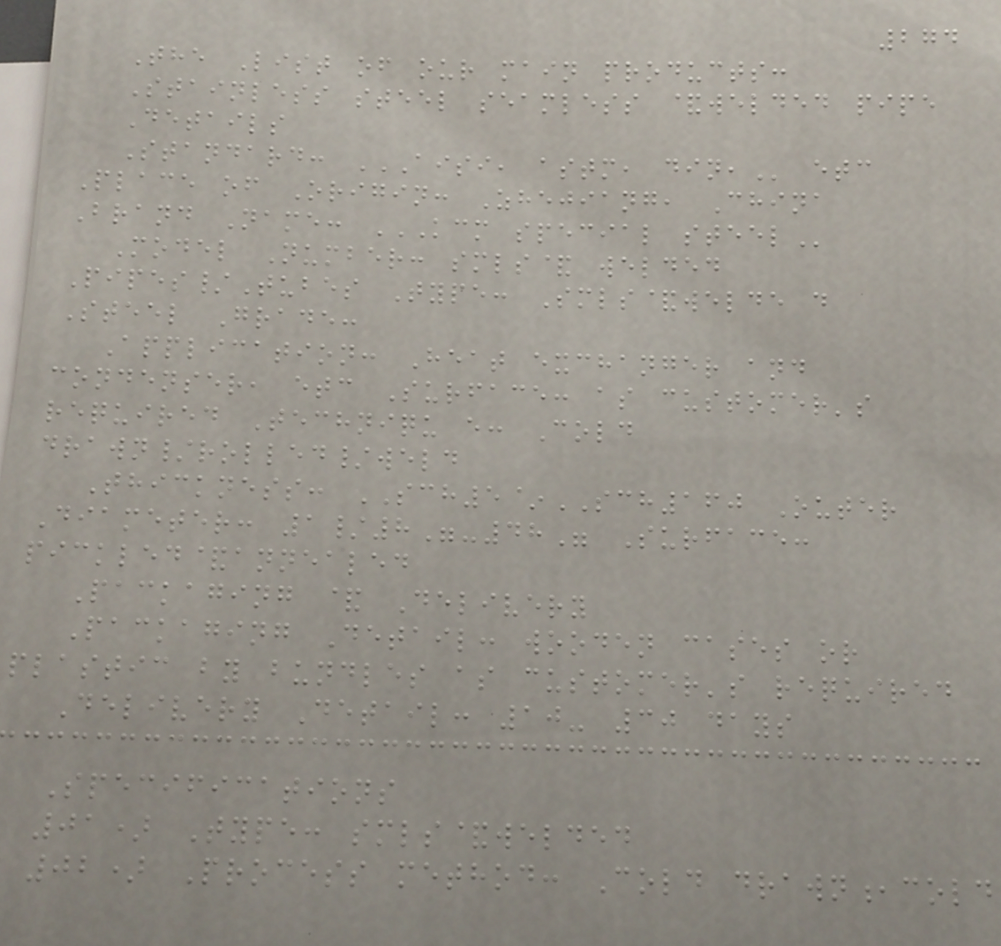274
The List of our main products:
Stainless steel seamless &welded pipe
Details
Standard: AISI, ASTM, DIN, etc
Place of Origin: Zhejiang, China
Brand Name: KCM SPECIAL STEEL
Model Number: smls& welded
Pipes/Tubes Type: Smls&welde d
Steel Grade:
Application: Heat exchanger and
condenser, etc Surface: as customer's
required Techniqu e: Cold
drawn/rolled/weld
Thickness: SCH5~SCH160 Outer
Diameter: 1/8"-48" Surface:
pickled&annealed
Packaging & Delivery
Packaging Detail: wooden cases or
plastic by bundles as customer's required
Delivery Detail: 10- 30 days
Specifications
01) Type: smls&welded
02) Process method: Cold drawn,cold
